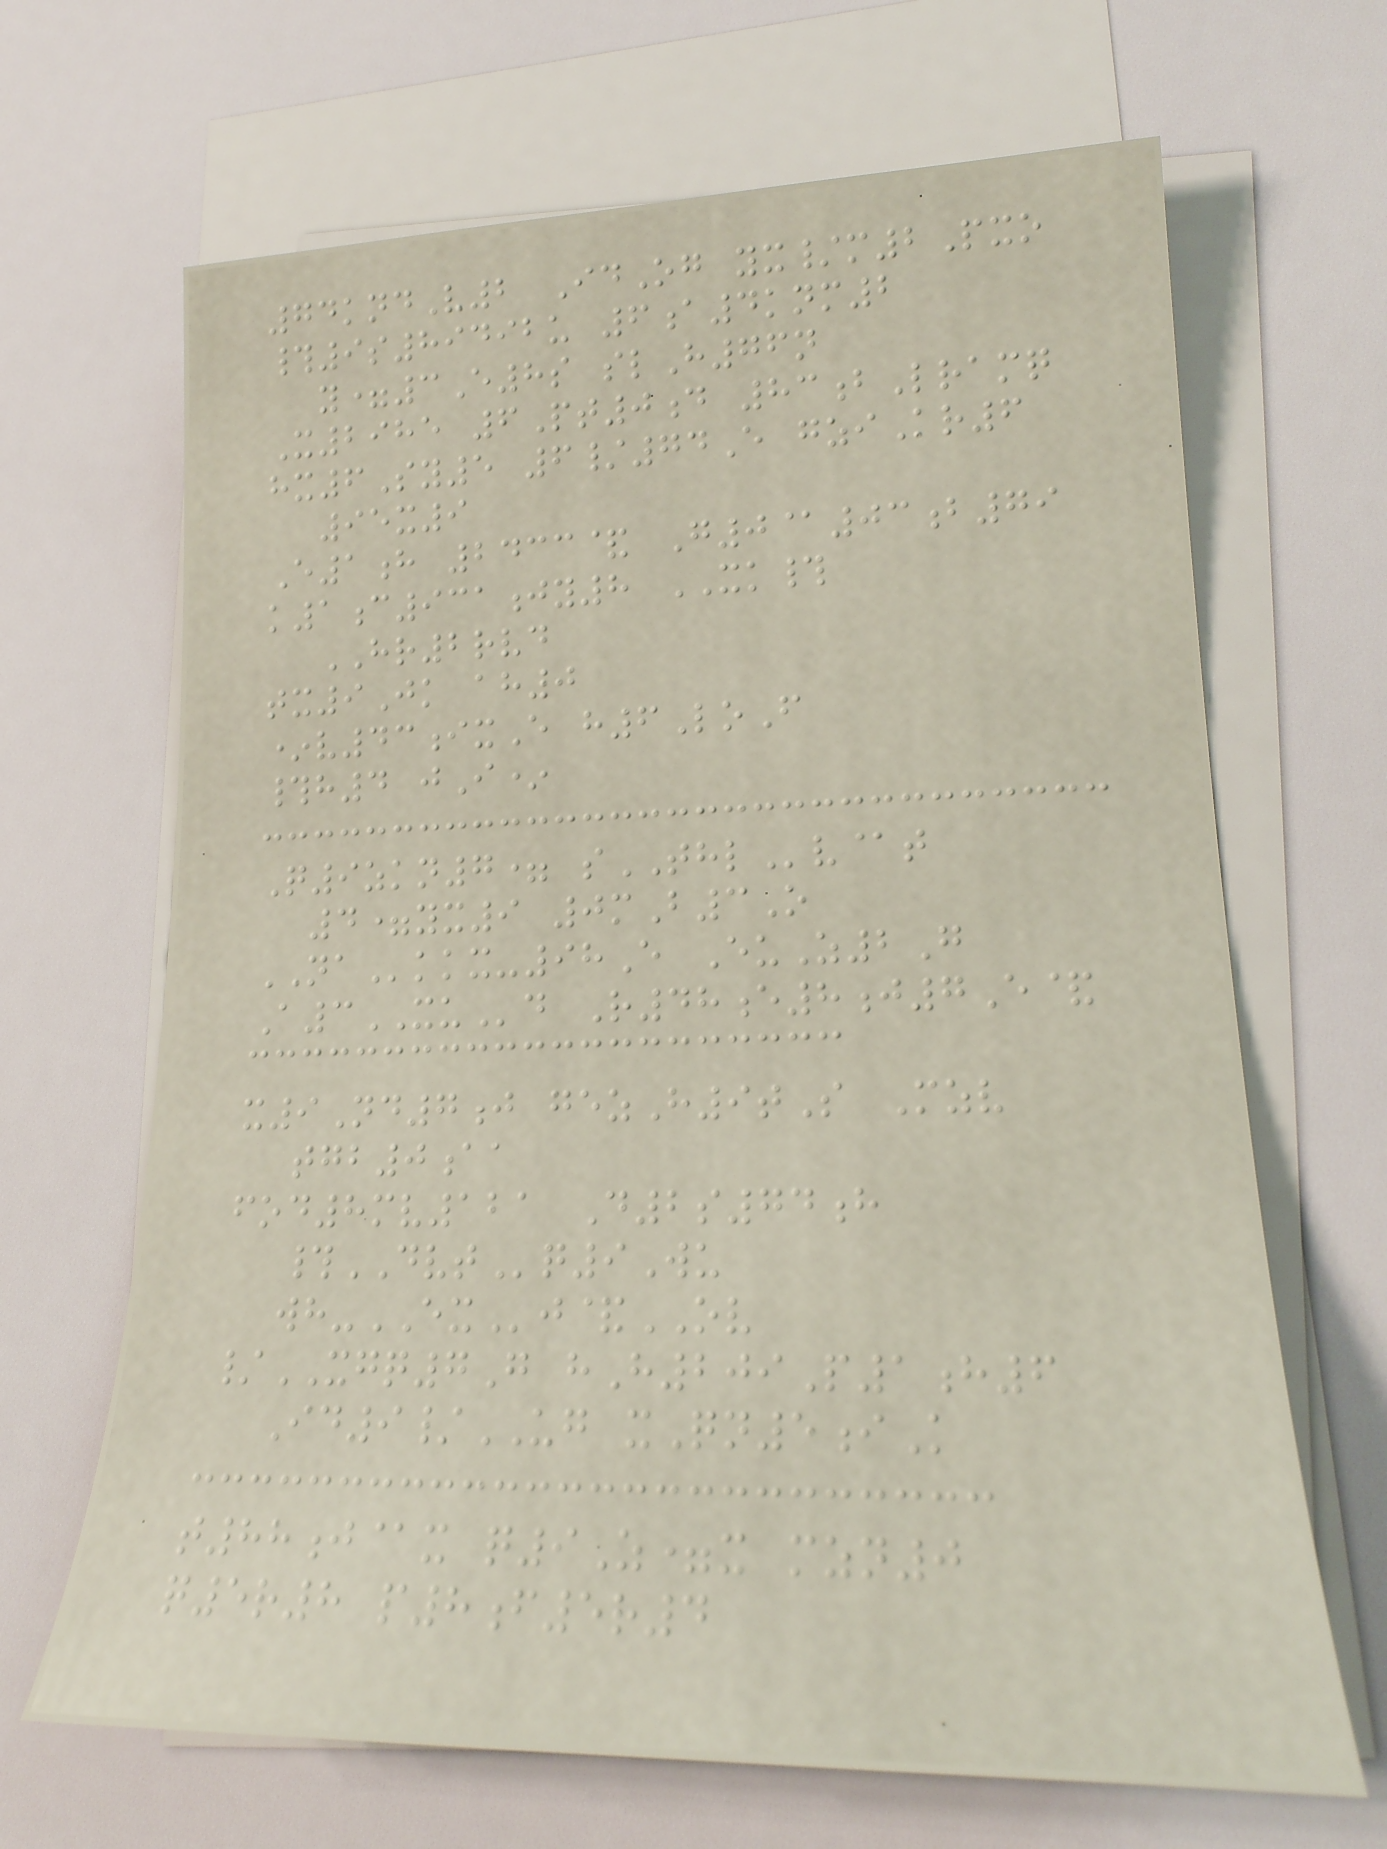74kndV2 IdOg yx/m2Pxo
#9s89492u 6a4knm2
y=3E8s slH76n
X2985 6Pt0d 83bLramq
hx6Sy5 6/74E gziKr6
95x9
E1h 2433& G0@03b79
k1c931jy8 XK#
HR2rvd
tx9Jk ah0
*v43ixE h6LoF
#h4 jI*
Q9zkn7= sTHLv@t
4=yx9 0mB3O
NAkkx-98E EuZ2G
A3XUd R48e8j7E&
x9Nd7j gezH9tS Mzv
tgb0aa
fod8mv121 D2s74h
#DVTq9Wu
wh-EXj&OV
/XGQ7G hH209P1h6
Id9/UG xQn5iK
t88j@x q9Z=x mzn0
q5r8 p8f5r4
